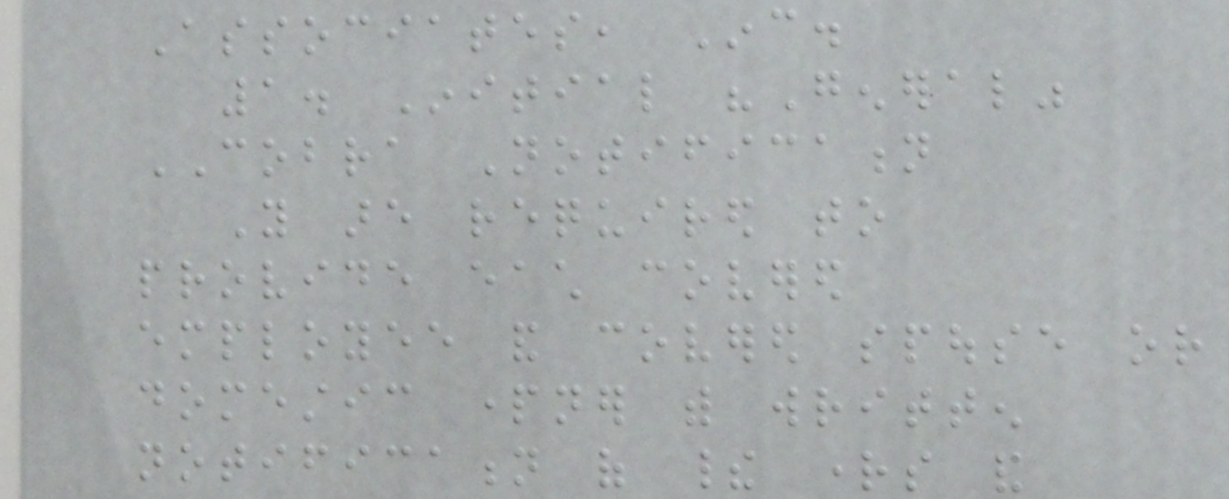Associates, Inc.
1. Initial "General"
COBRA Notification
You are required to
provide each covered
employee and covered spouse or
domestic partner with written
notification of their rights and
